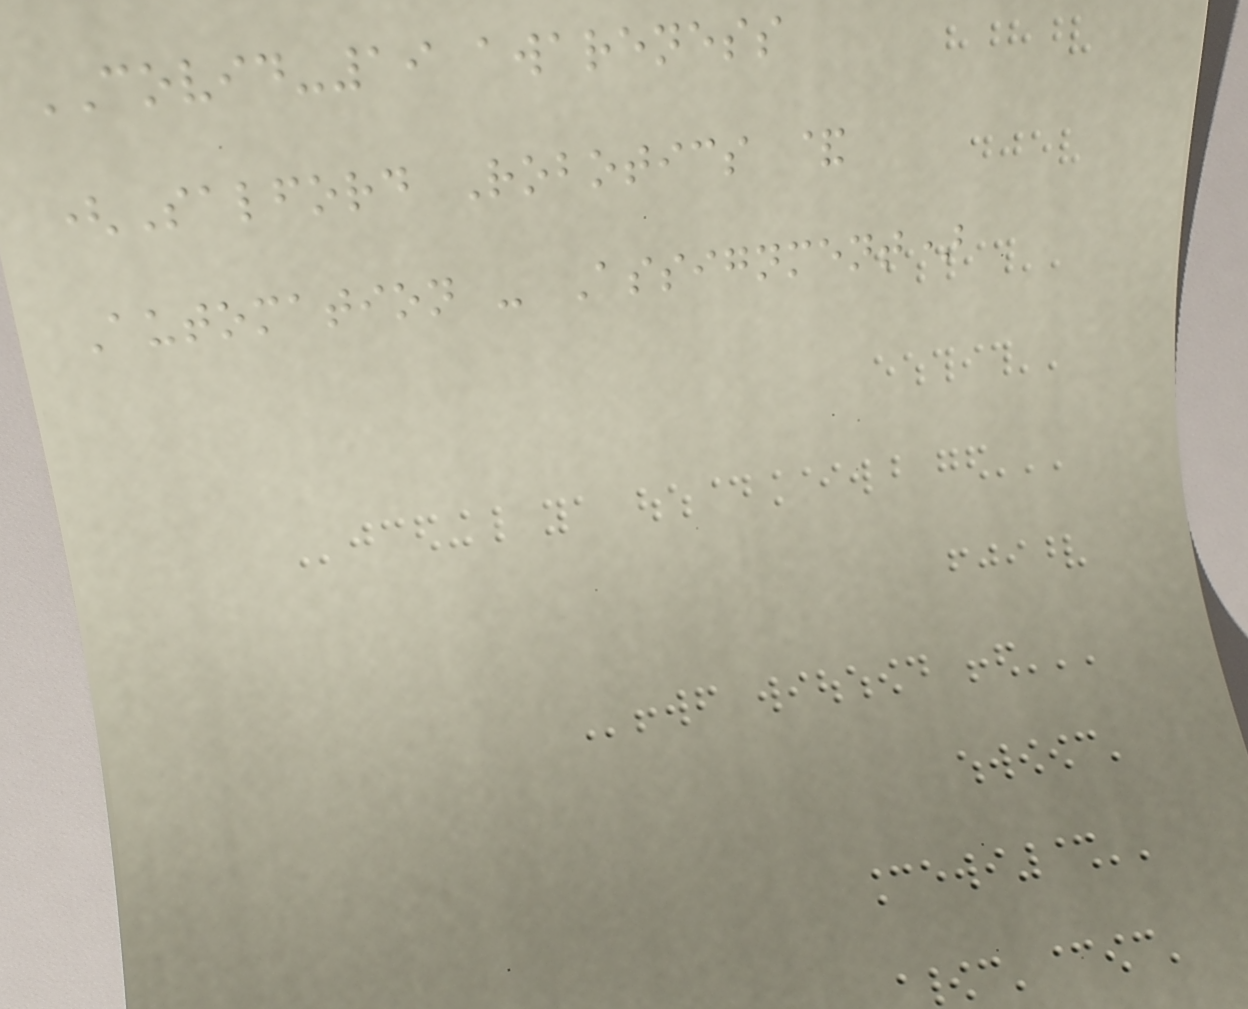COVID-19 awareness
(Salford Robotics &
Automation - Assignment)
